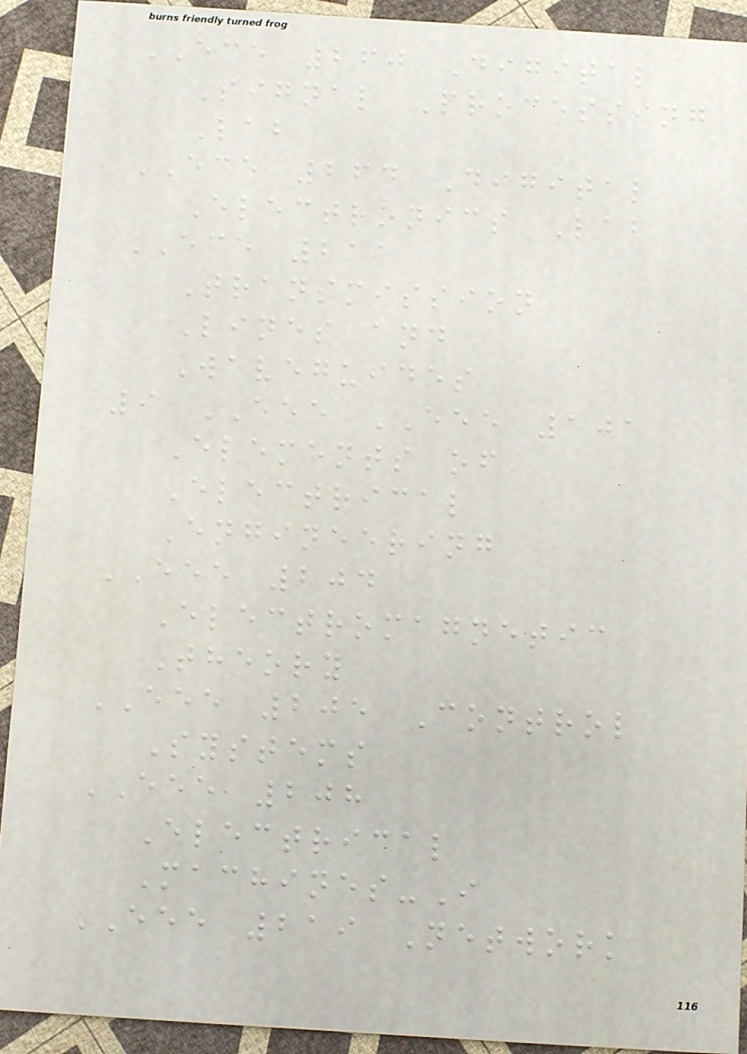ECE 260 Digital
Signal Processing
Lab
ECE 264 Digital
Electronics Lab
ECE 211
Transmission
Lines and
Waveguides
9 EEE EEE 101
Elements of
Electrical
Engineering
EEE 204
Electromagnetic
Theory
EEE 205 Control
Systems
EEE 208
Electrical
Machines-I
EEE 219 Network
